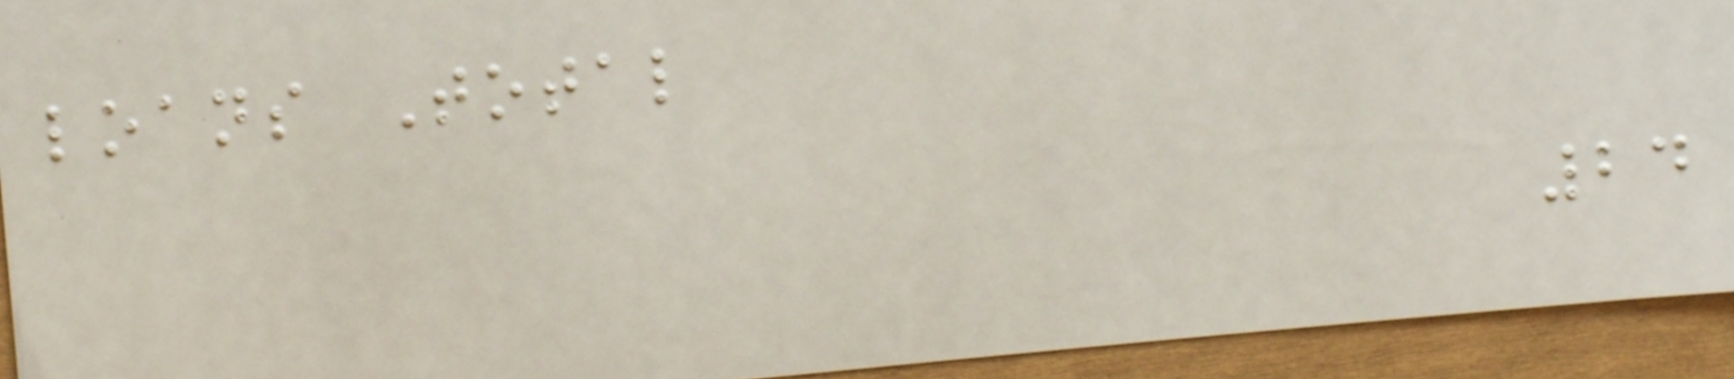loans Total
24
